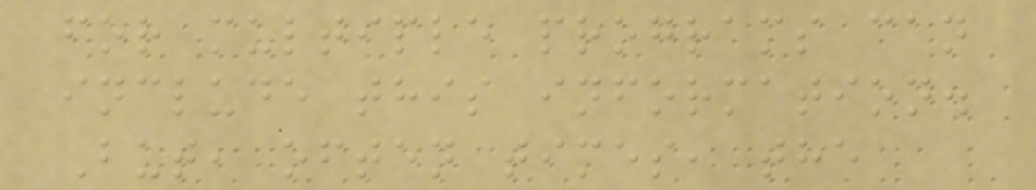for multiple programs can
include this information.
But, often times, the
